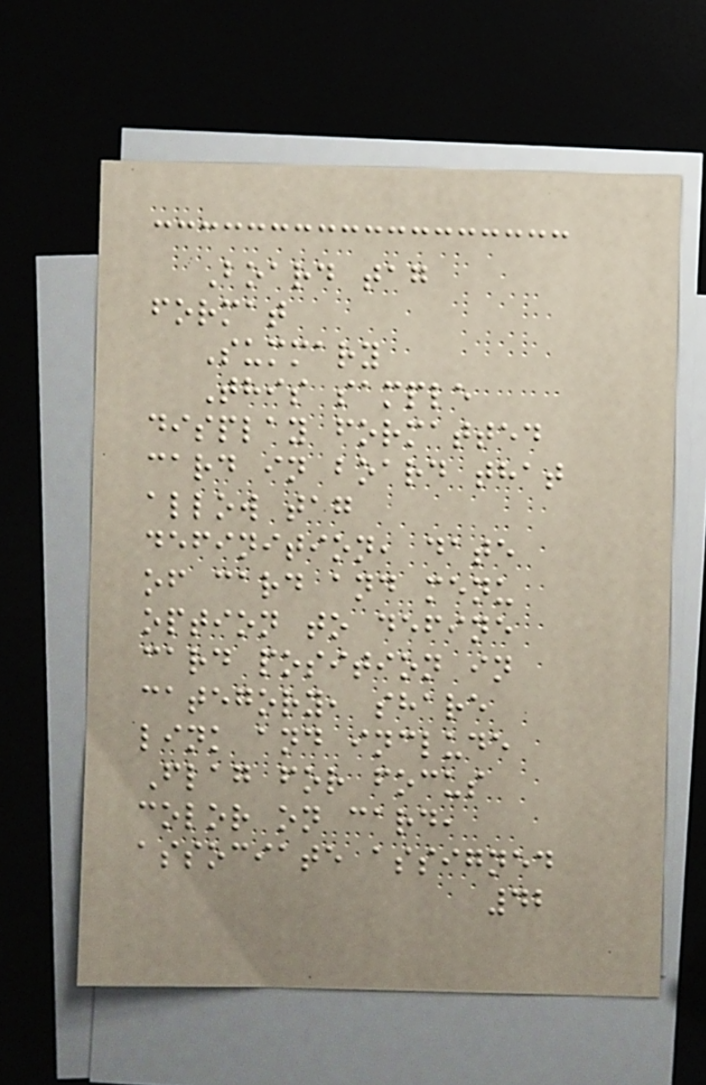Board tag
format
Summary
This sample
display formatted
card in board that
allow tag
definition, date
of card and menu
option to define
card position in
category, share
link and include
Flag for focus
color on card,
associate assigned
42
